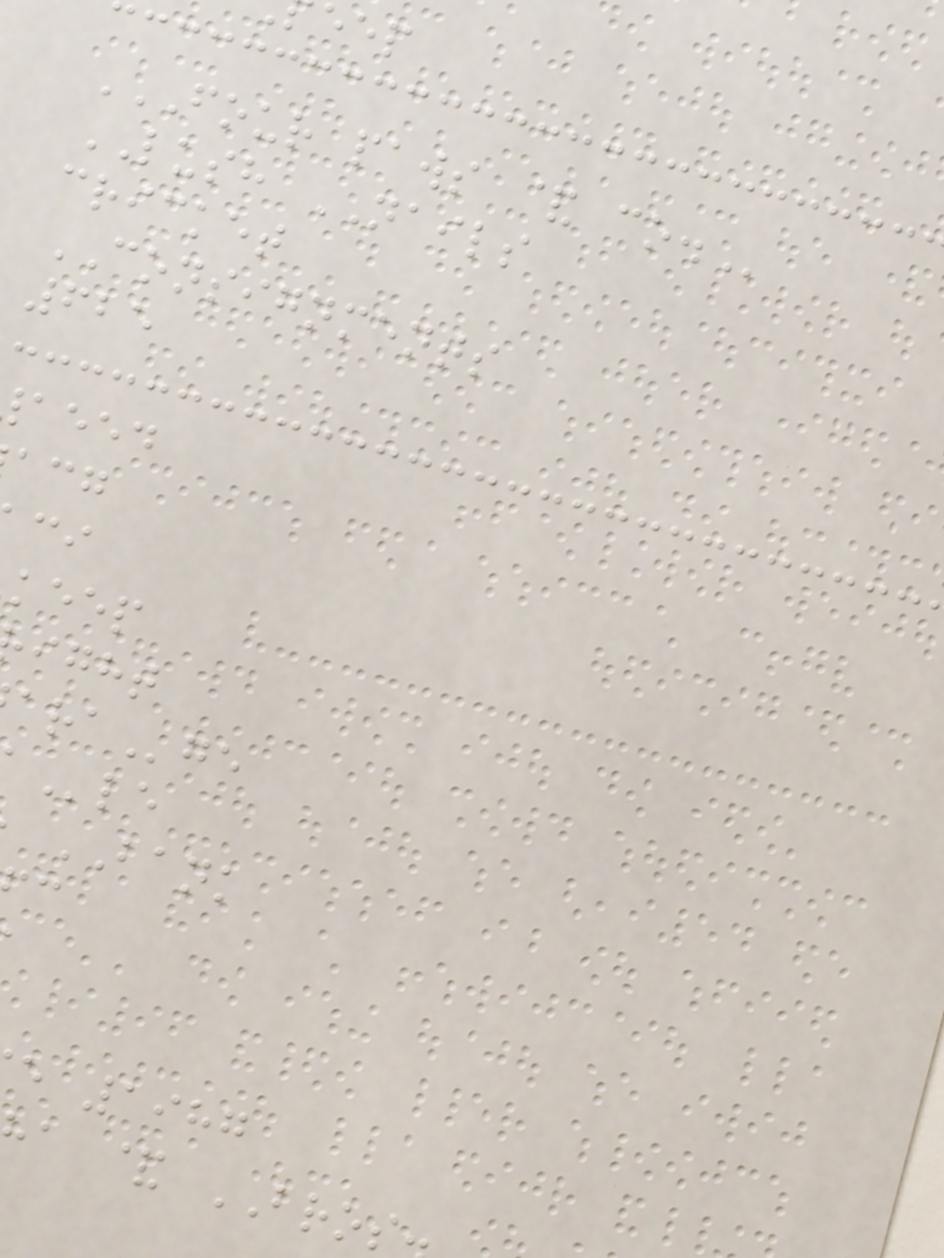FOUR PAWS & CO.
LUSH NAILS
cricket
CONSIGNMENTS
625
aeed
keep
ight
BANK
e 1987
a & BROS
